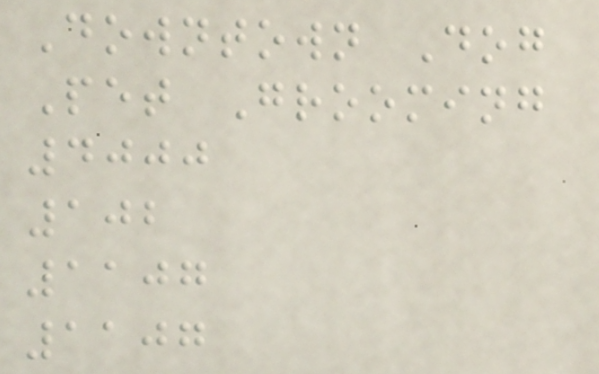Downtown Dog
Pet Grooming
4000
102
1107
1107
